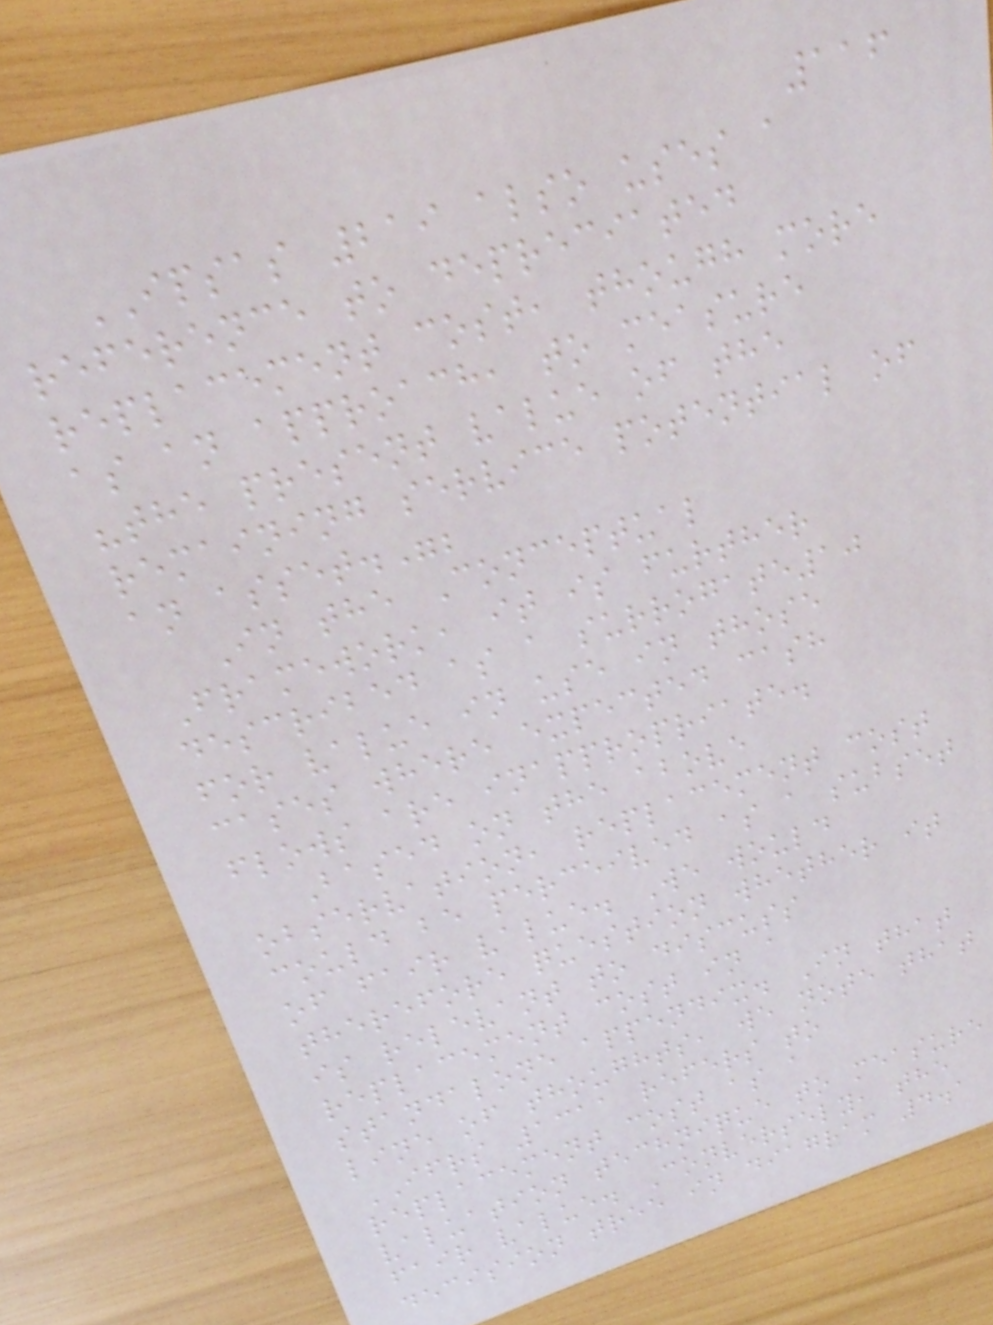116
IPSAS 219 also uses a
reference to depreciated
replacement cost, though more
as an approach, to measure
"the present value of the
remaining service potential of
an asset.";
In the Conceptual
Framework, it is further
described as a surrogate10
for value in use in those
cases where expected cash
flows are inappropriate.
Based on the above
observation, replacement cost
could be perceived as a subset
of fair value. We would
therefore question whether it
is relevant to discuss
replacement cost in a
standalone appendix. In that
line of thoughts, we note that
IFRS 1311 refers to
replacement cost as a
valuation technique to measure
fair value. Conversely, the
decision tree in diagram 4.1
